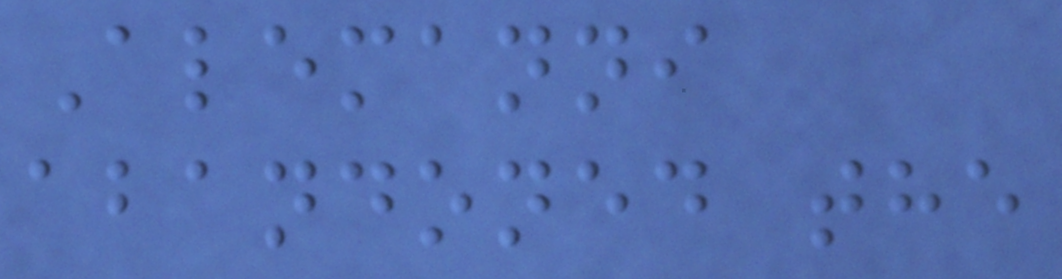Alemanni
abandoned the
